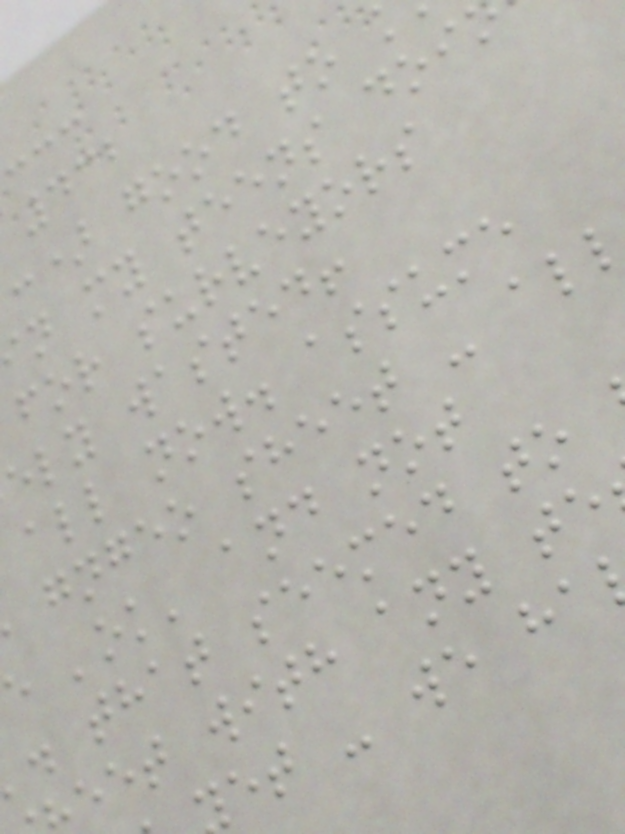:) good to
n my teens doi
for surveyors
ely wasted!
all now. assume
gngeo sheet - al
e 'ok' and not
. that seemed to
eet with any te
et - we ha
